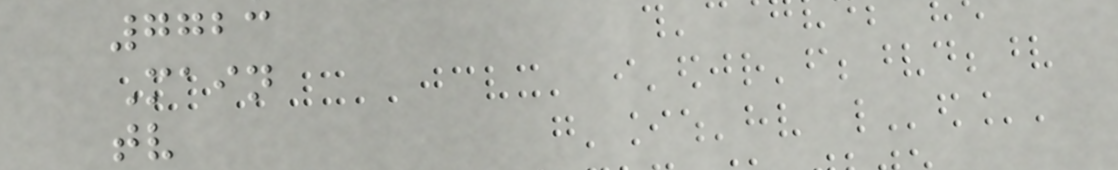7723
Main
tv
